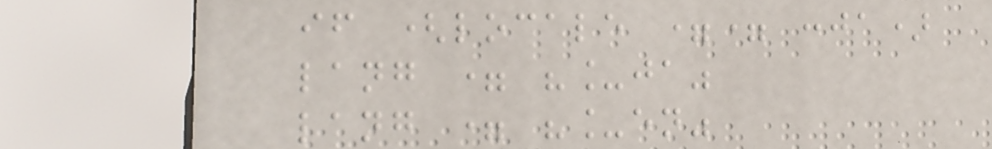if (locale == :ja)
lang = "_ja"
lang = "_en"
